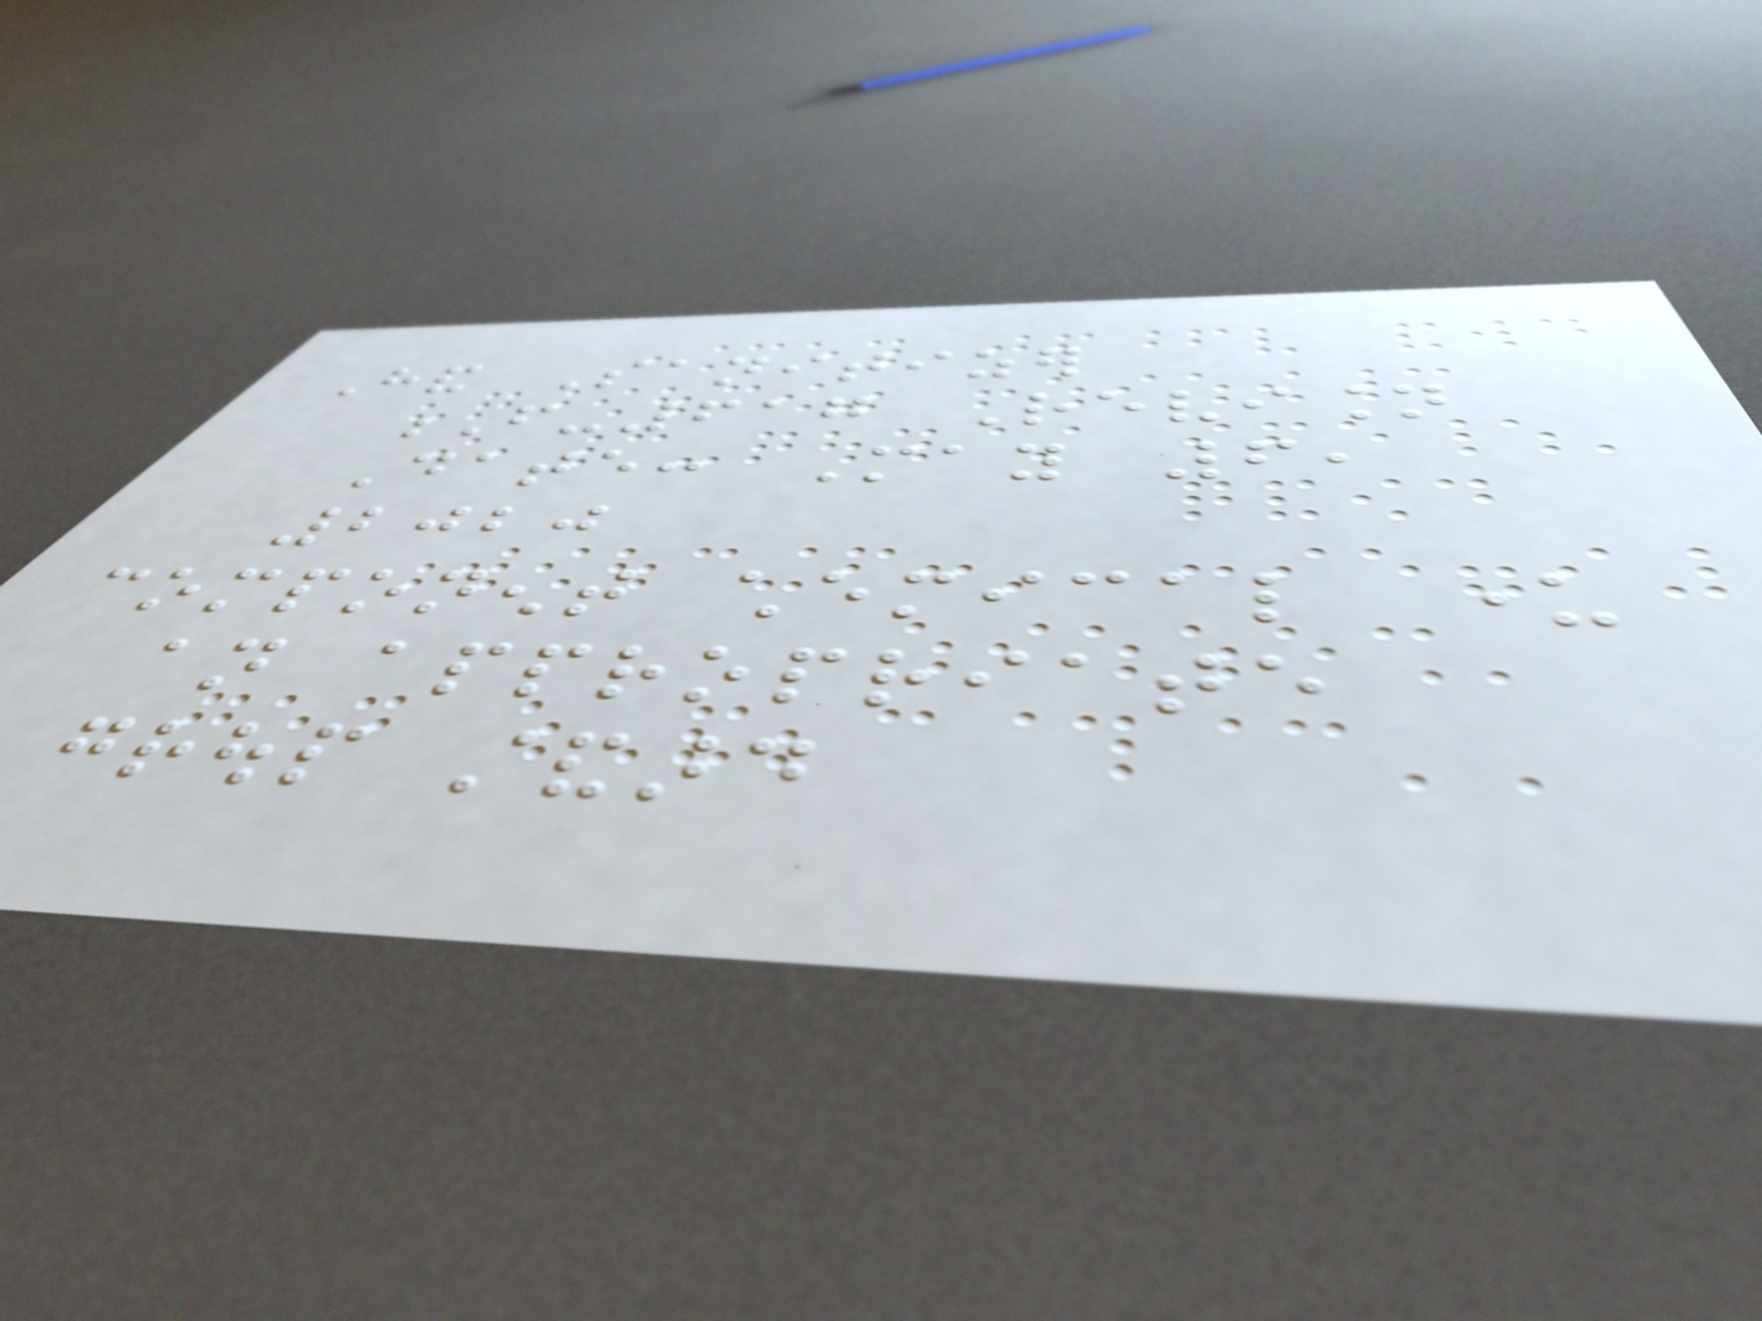Hand Sanitizer
F-617 Revision
Date: May 6,
2020
component chemical under
an appropriate
group standard
